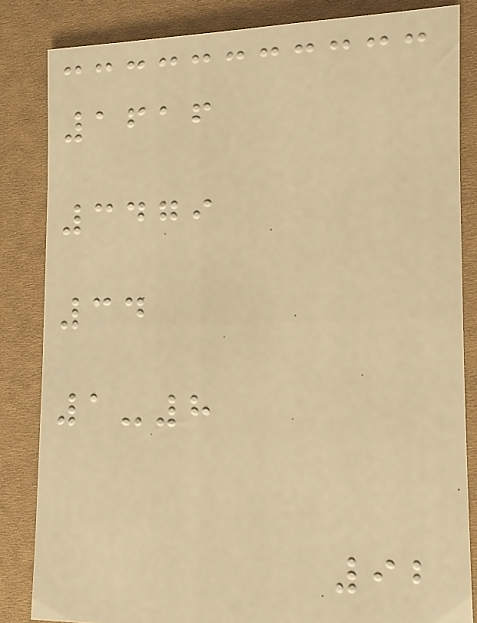1616
3479
34
1-8
92
